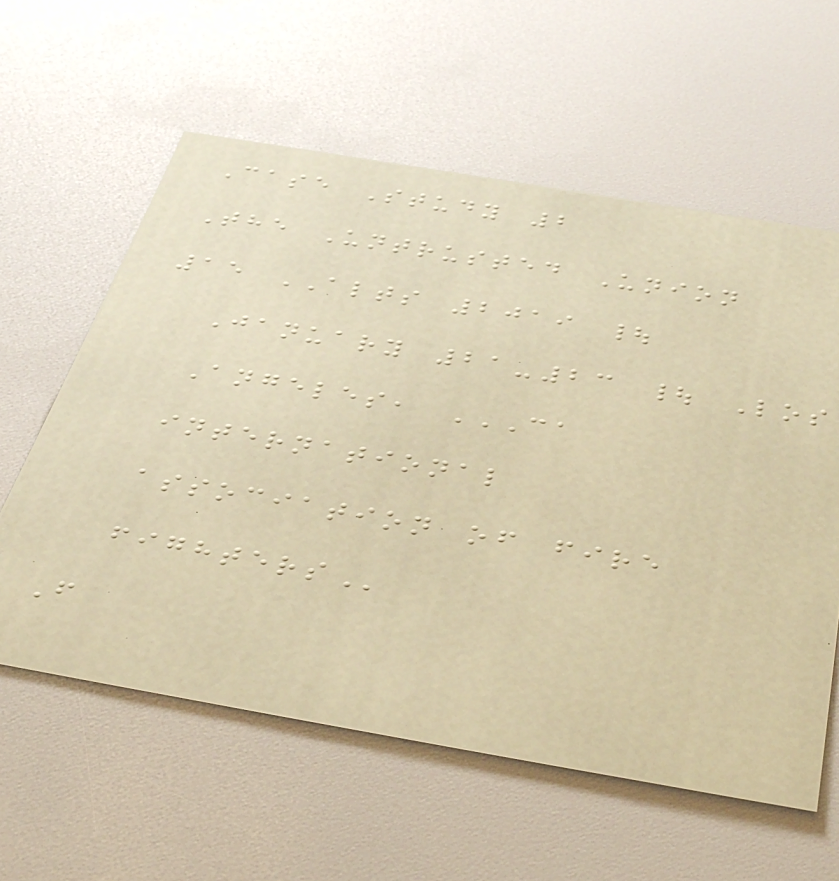Case Study 2
The Untrusted Union
15 ALTS 2019 |
January 21-23 | Los
Angeles, CA
INTERNATIONAL
ASSOCIATION OF FIRE
FIGHTERS
F
